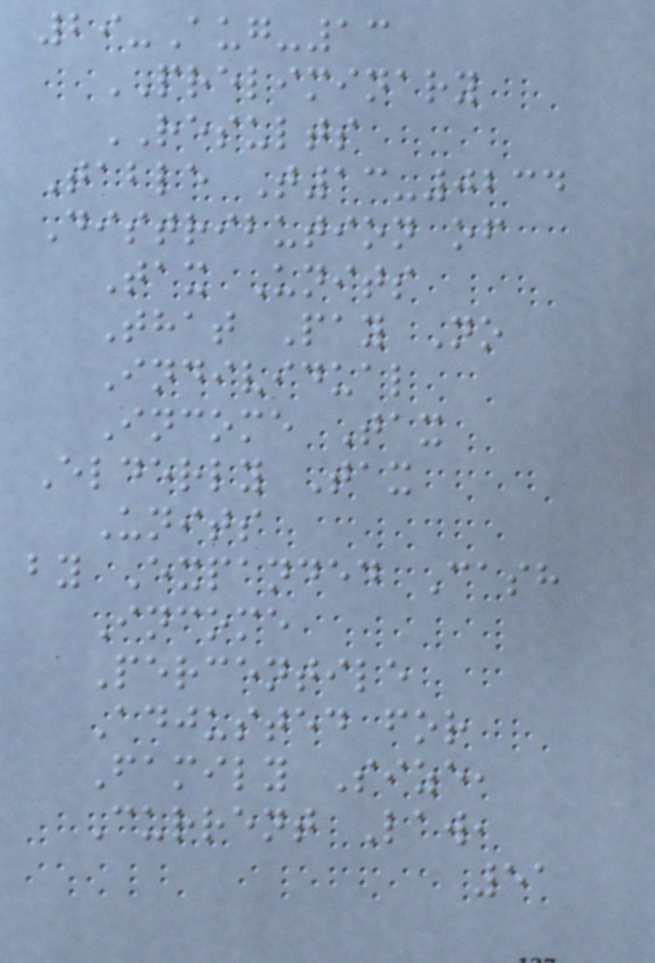29-Aug-13
PRELIMINARY
RESULTS
Table T13-0234
Distribution of
Tax Units
That Pay No
Individual
Income Tax
Elderly Tax
Units
by Expanded Cash
Income
Percentile
Adjusted for
Family Size,
Current Law,
51
